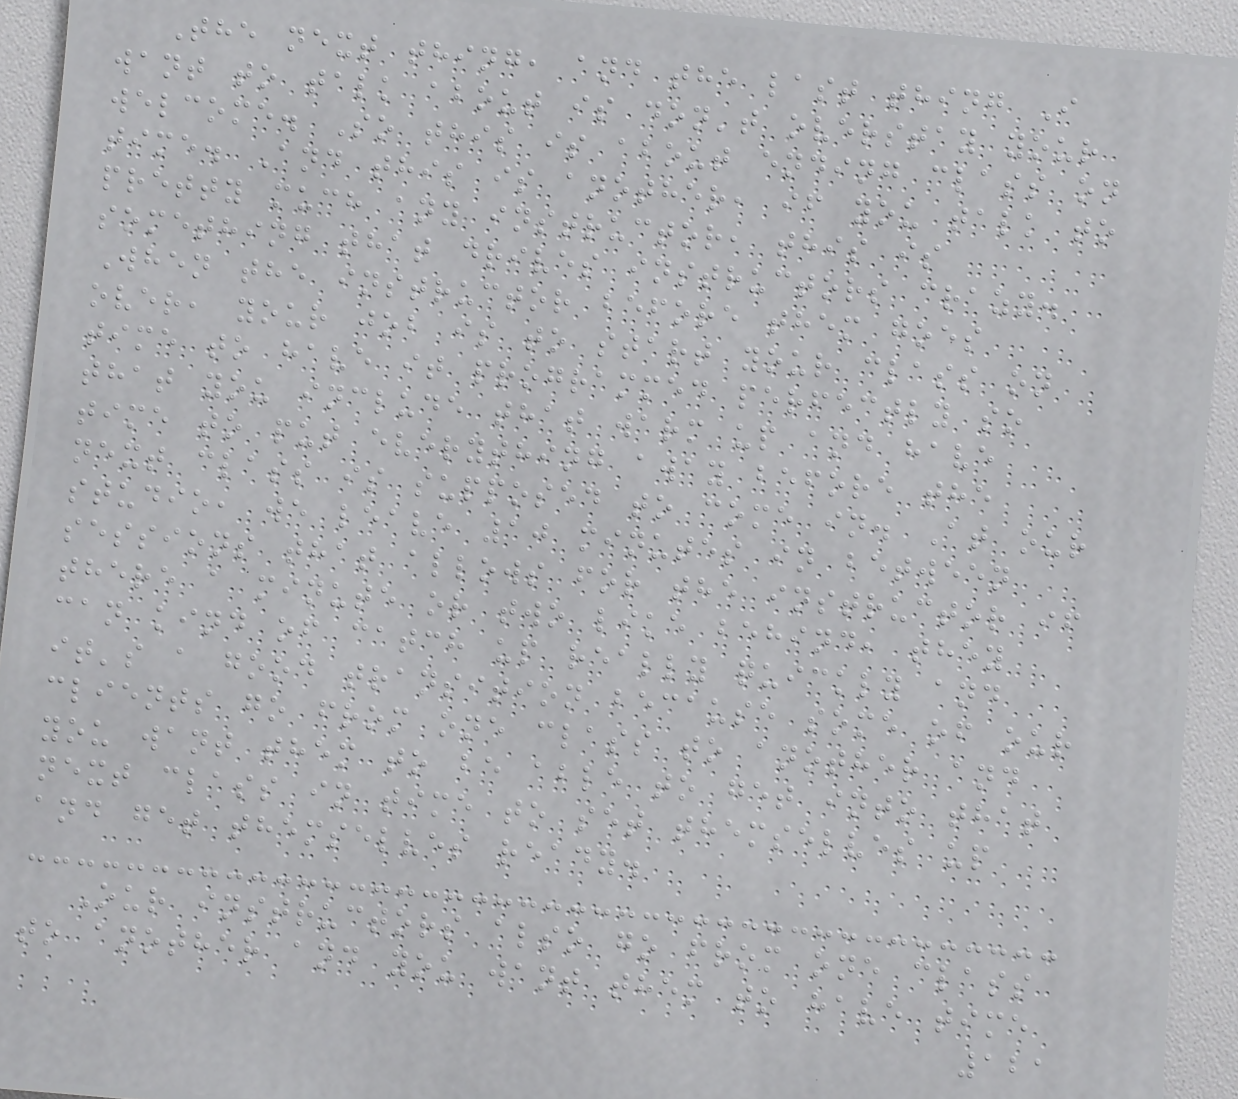The next thing, and the last thing I
want to talk about is don't overstay your
welcome. So this is about ending class on
time. And this is another, if you talk to
pretty much any instructor, this is
something that drives instructors crazy.
When the instructor before them goes
over, your job is to start your class on
time to have it programmed perfectly so
that you include that warm up and have
time to put everything away before the
next class is supposed to come in. At our
studio, we leave 10 minutes in between
sessions that allows for the instructor if
there a minute or two like behind, they
can kind of catch up really quickly and
it's a good transition because some of our
clients go from one class to another and
you want them to be able to get into that
next class in time to set themselves up
and get themselves ready.
Our instructors also go from one class
to another and you want them to have time
121
